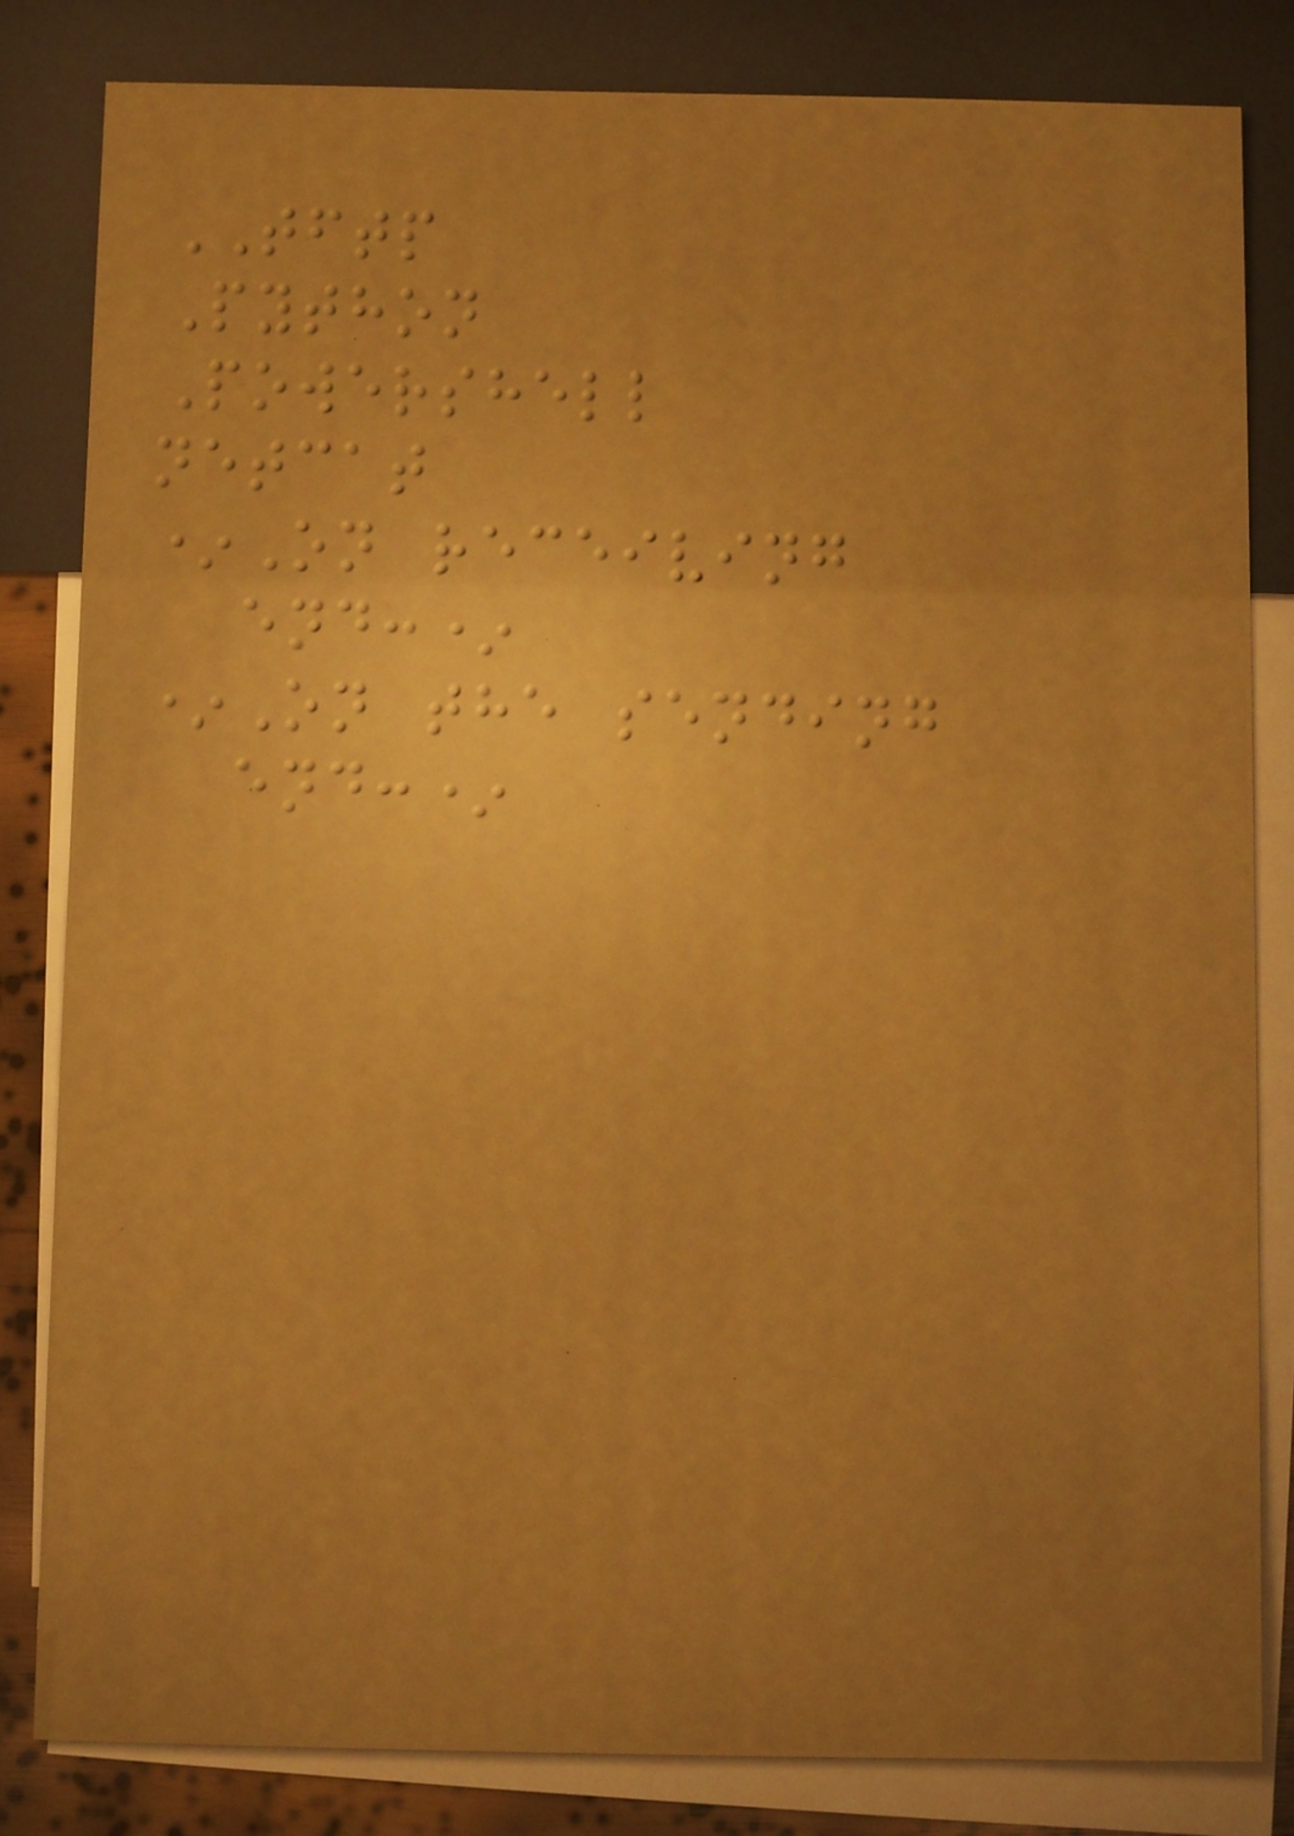TFTP
Python
Powershell
netcat
*On receiving
end:*
*On the sending
end:*
